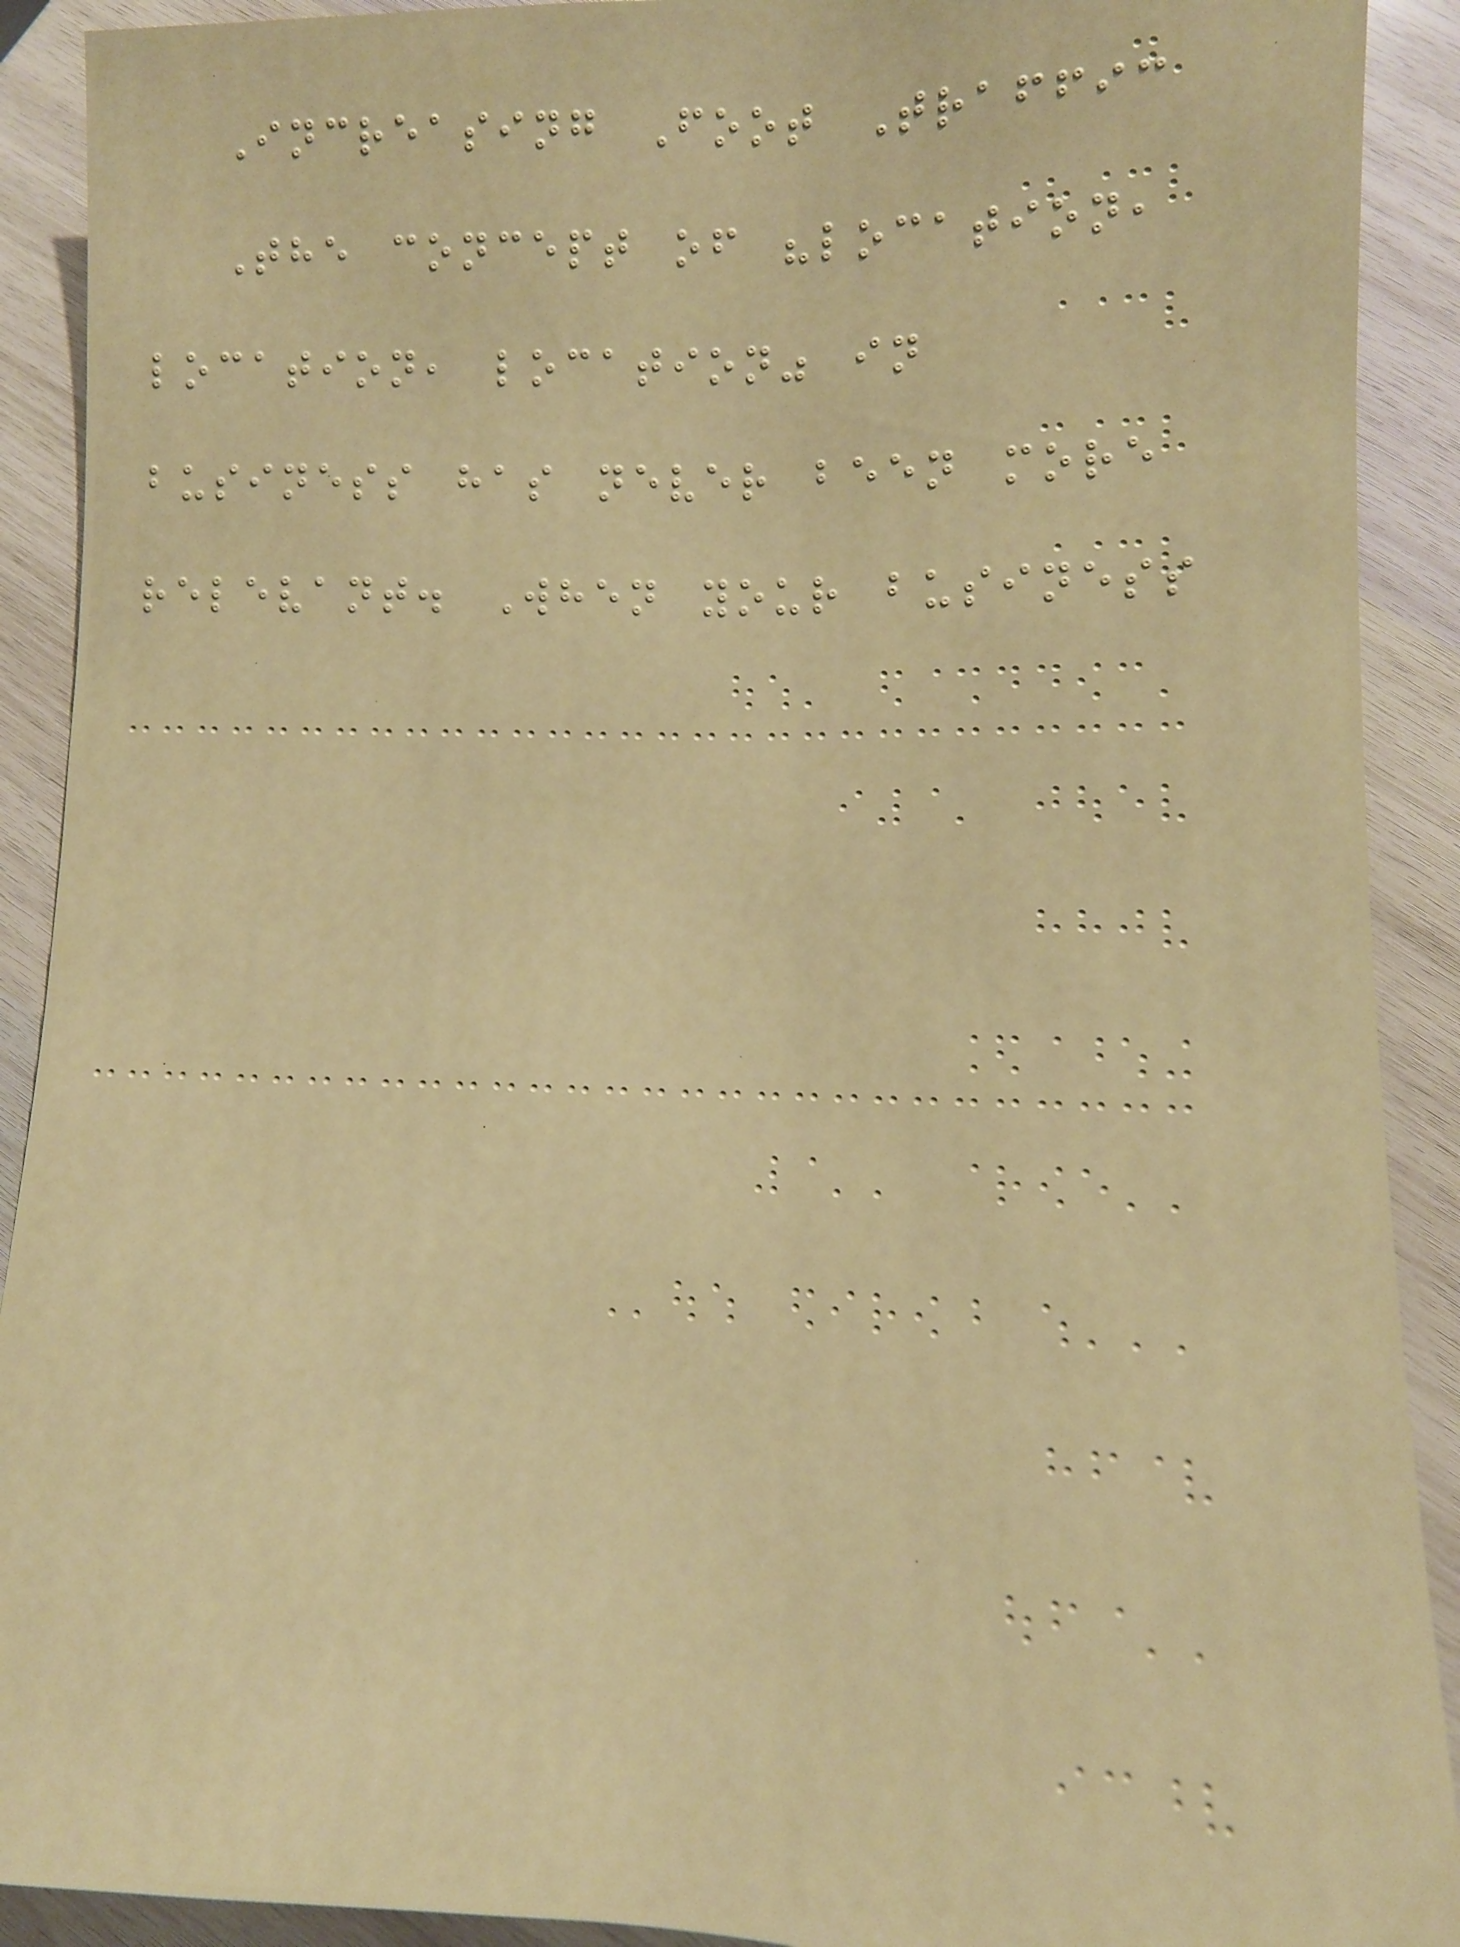Increasing Foot Traffic
The concept of "location,
location, location" in
business has never been more
relevant. When your business
